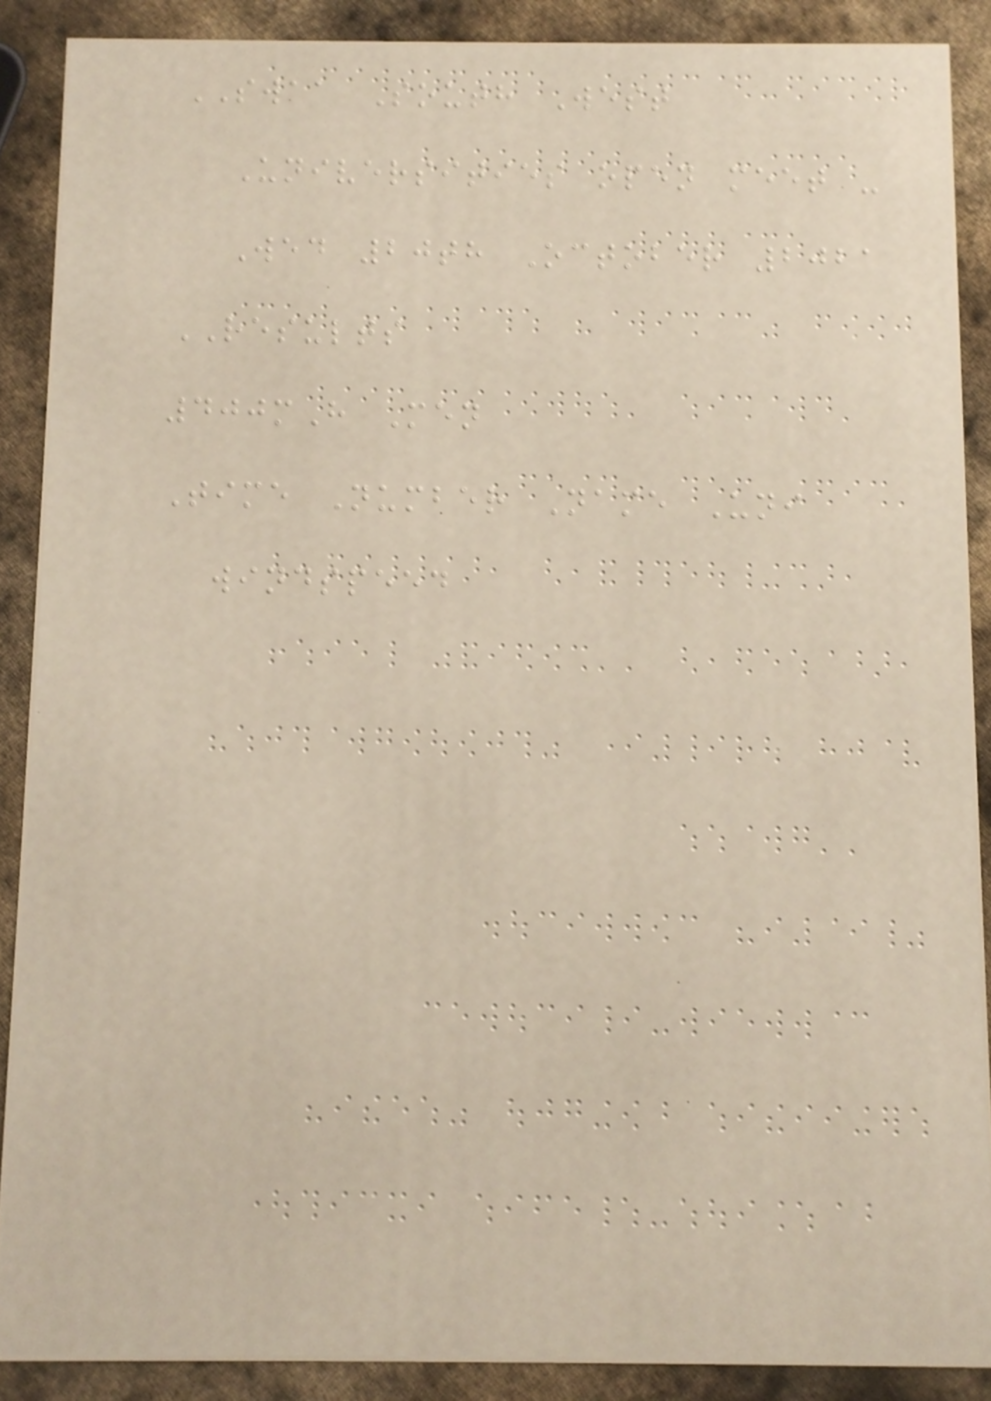SWAA South West
Universities open meet -
Wed 20th October 2021
RESULTS
400mH Men
Time Number Name Uni
windspeed
